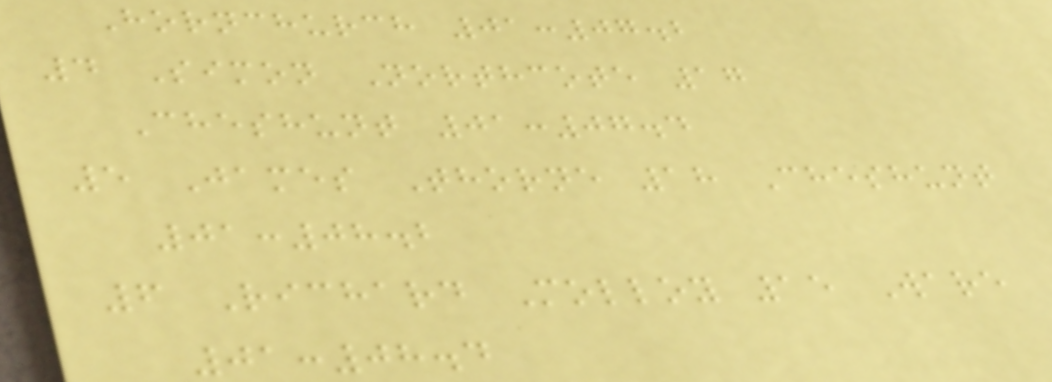Hornchurch 01:07.2
4 Simon Northcote 17
Cheshunt 01:07.4
5 James Thorne 18 Cheshunt
01:08.2
6 Richard Molloy 15 Ware
01:08.4
